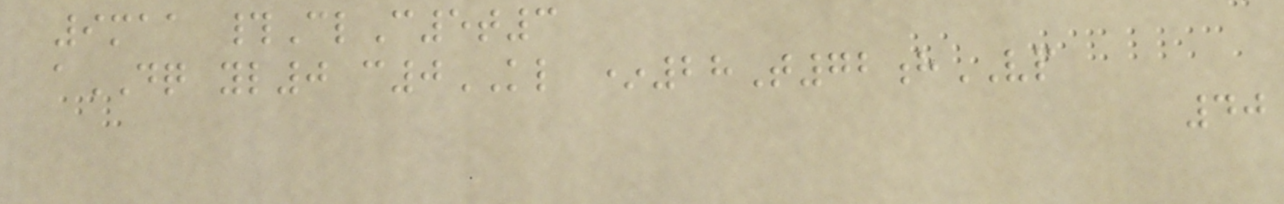9maa #ClC5t3
aDQ yl0 c0KL *28T72hVP
40
